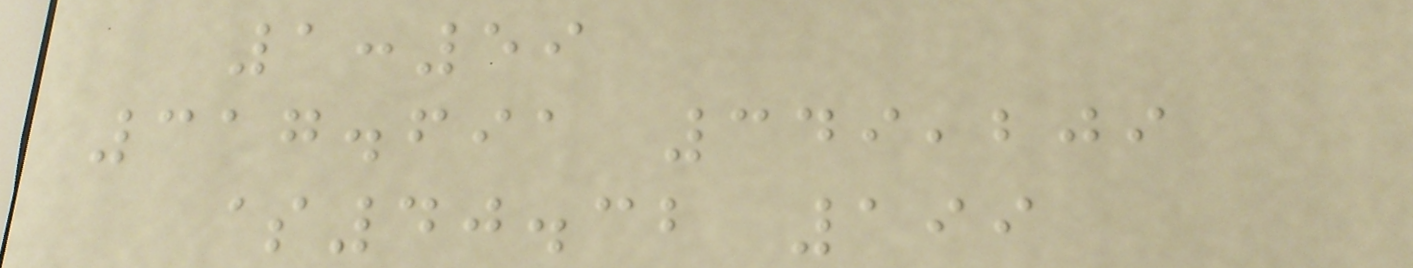1:59
317.691 349,209
$40.32 199
